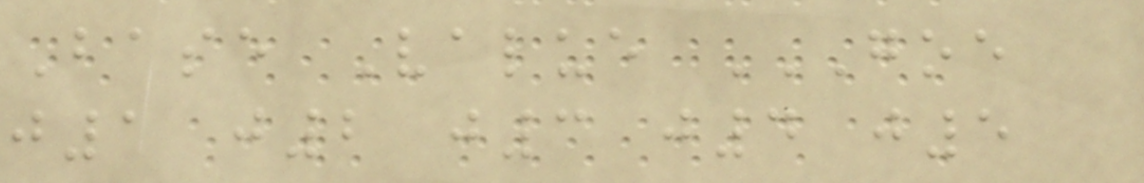Base Value GOE
J1 J2 J3 J4 J5
